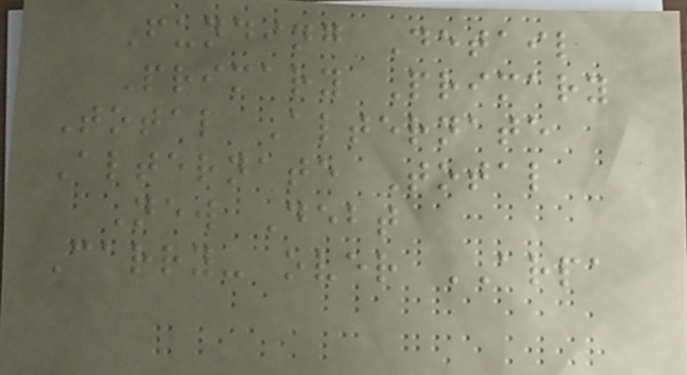Funding Detail
Primary Primary
Total Alternate
Alternate Total
New Debt
Carry- over ARPA
